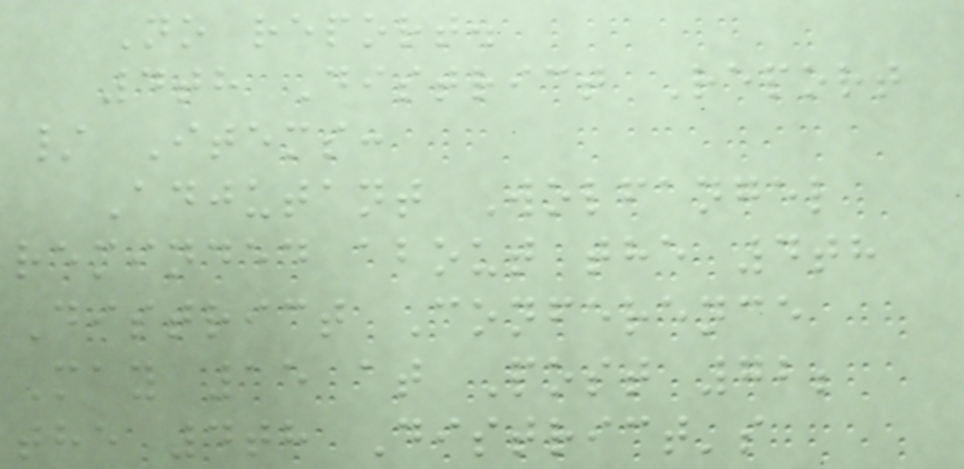No report.
4th District Report
/ Items:
Adjutant Wolfangel
reminded about the 4th
District Conference
May 15 at Post 72;
the 4th District's
